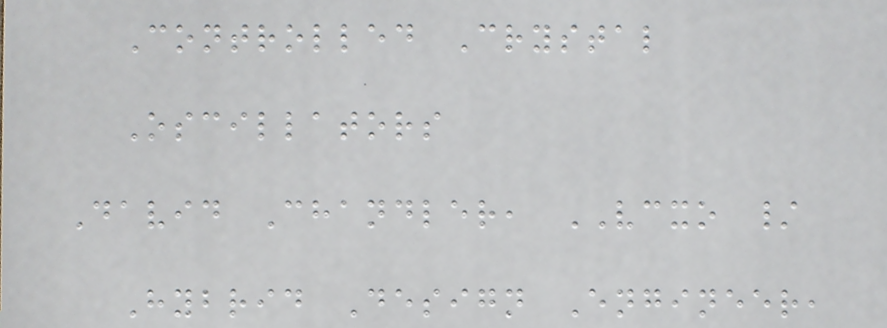Controlled Crystal
Oscillators
David Chandler, VCXO /
Hybrid Design Engineer,
